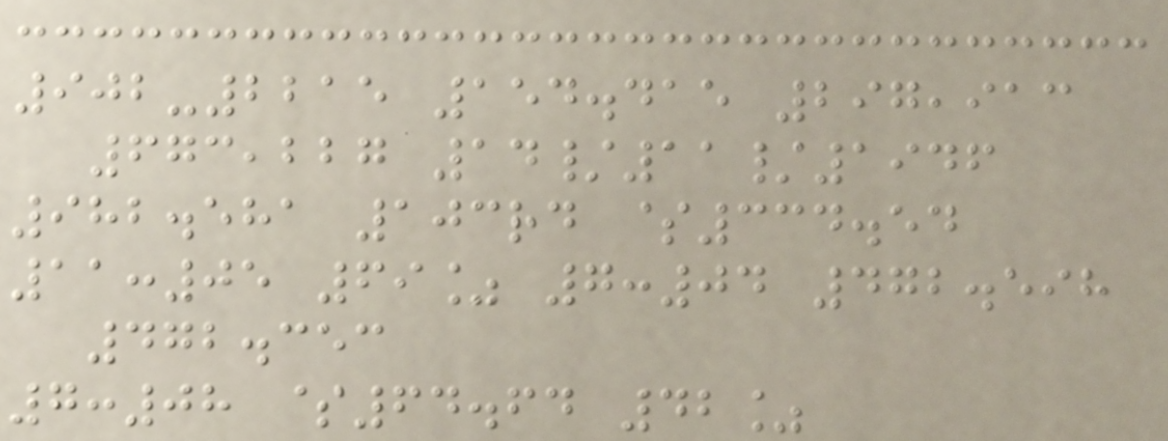902-2215 154.415 297,913
673,227 14/11/1946
982.581 103rd $334.54
11:05 69% 7:04 472.598
472.353
7:08 $64.64 42%
